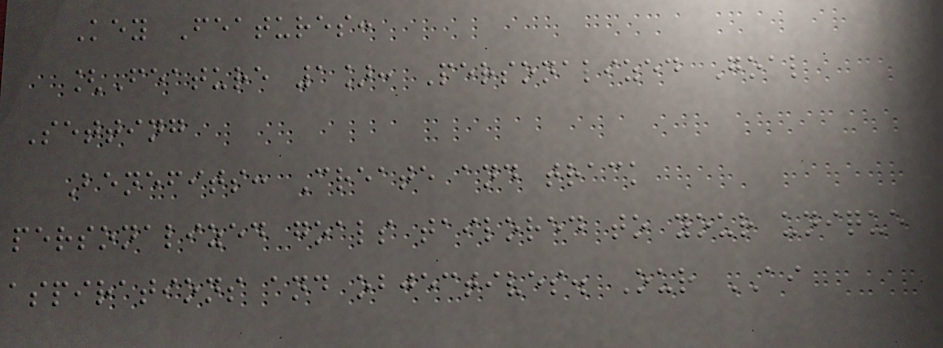Key Features:
[Feature 1]: Personalized Goal
Setting
Benefits: Create and track
personalized goals tailored to your unique
aspirations and objectives. Our AI
